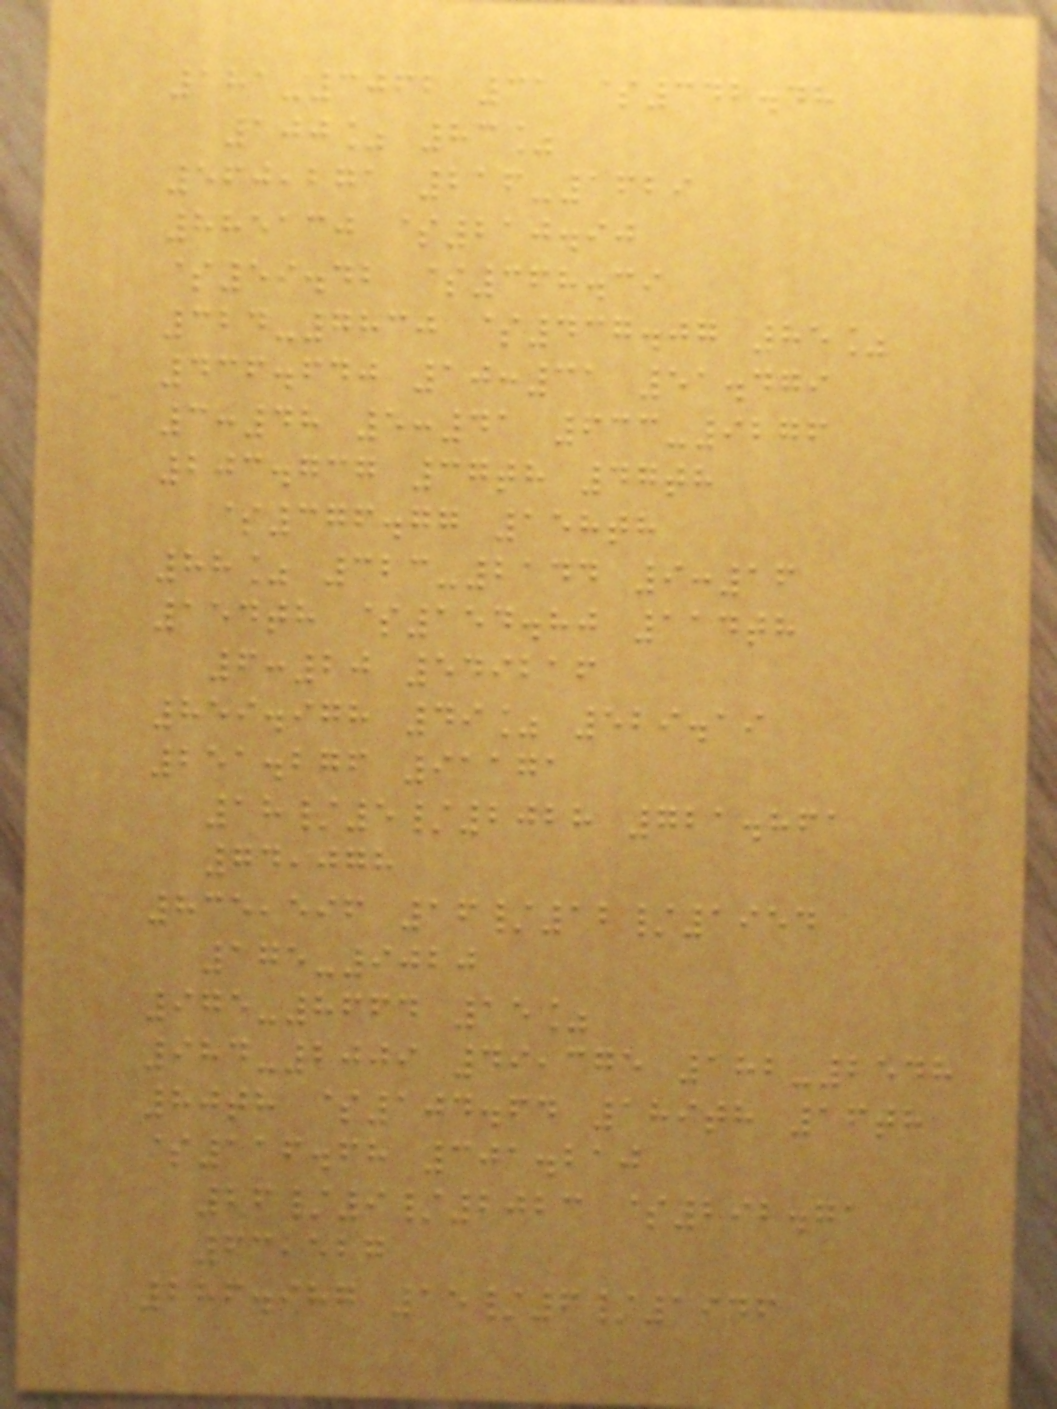181-3062 31 $342.48
100% 83%
560,271 216-1629
885130 $210.90
$59.42 $368.39
324-7830 $437.07 85%
436.640 10:31 51.479
3:48 5:41 633-9276
203.737 37th 47th
$376.77 158th
88% 323-2144 9:16
154th $154.80 114th
6:20 549216
859.978 49% 529.19
251.276 91171
18/5/2028 721.861
74,078
835,596 16/12/1954
175-9020
975-8664 15%
984-2009 49,375 182-2548
80th $104.64 189th 16th
$116.68 301.210
26/9/2023 $292.71
63,527
286.987 15/6/1946
